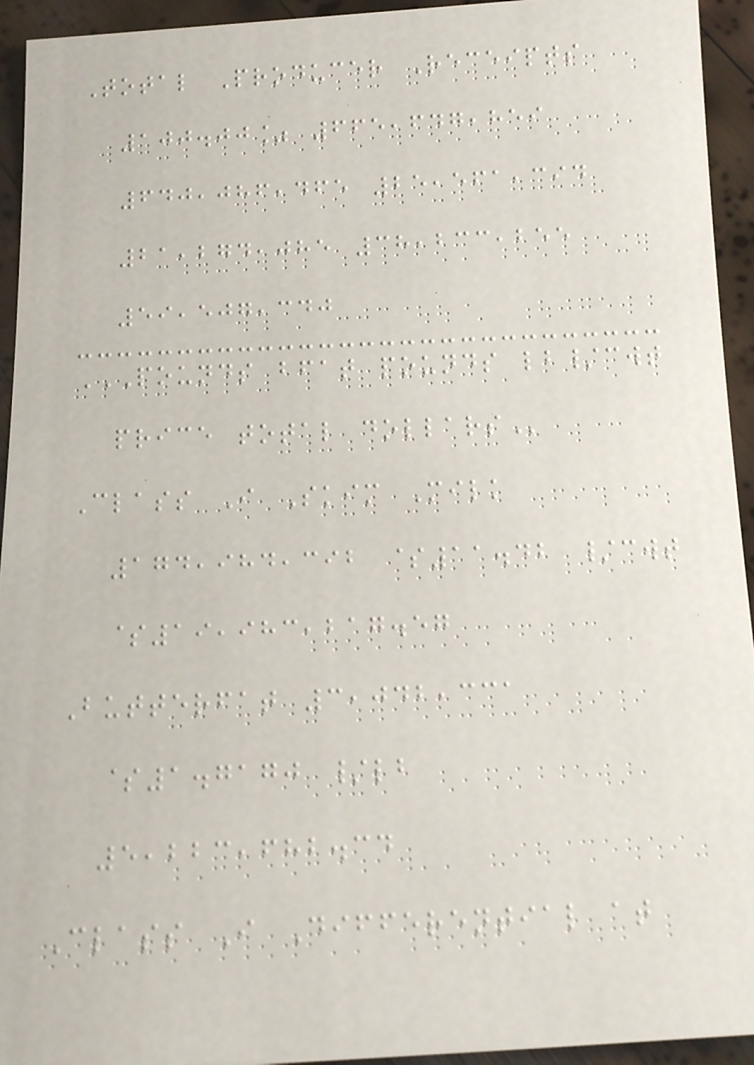Total Producer Receipts
100.00% 665,647,859
640,086,465 25,561,394
21,274,085 38,233,255
59,507,340
POUNDS BFAT POUNDS LB/CWT
PRICE TOTAL DOLLARS
Class I Skim Milk
174,984,392 $11.42 /cwt
$19,983,217.57
Butterfat 3,042,331
$1.7170 /lb
5,223,682.34
Class I Differential at
